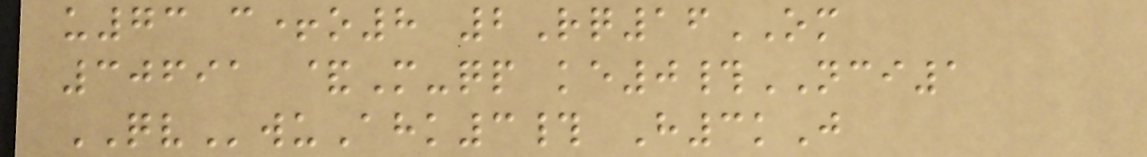u73 c+o8 2Rq16OM
30691 &M-qp ke0#NCI1
QVwuAhk3# H3kJ
